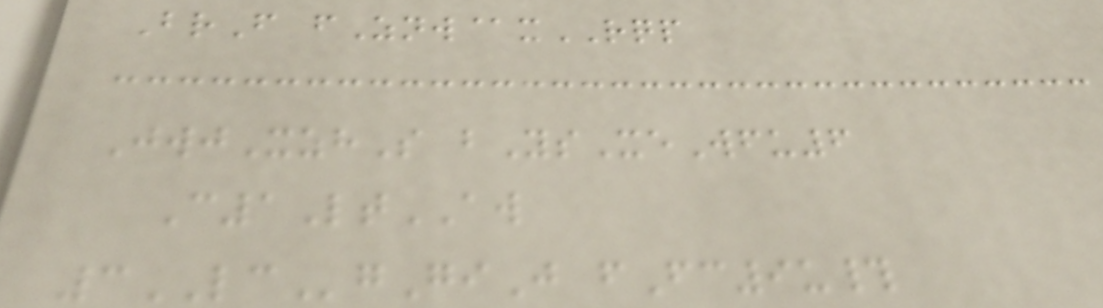BrF fZnw@xRQP
JwjXzhS bYsXeWfu6
C1LtAW
3LCgGiJ fFc9u#
